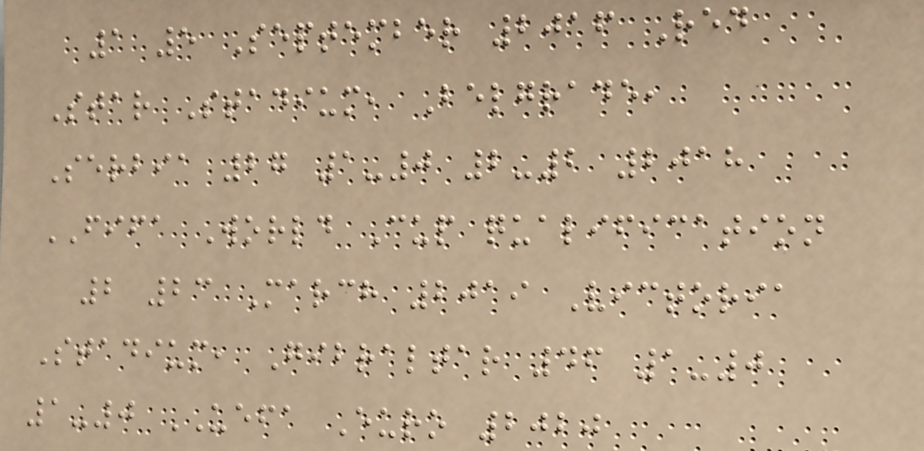1 5 September 2016 Red
Star Stadium, Belgrade,
Serbia 27 1-0 2-2 2018
FIFA World Cup qualification
2 23 March 2019 Victoria
Stadium, Gibraltar 46 1-0
1-0 UEFA Euro 2020
